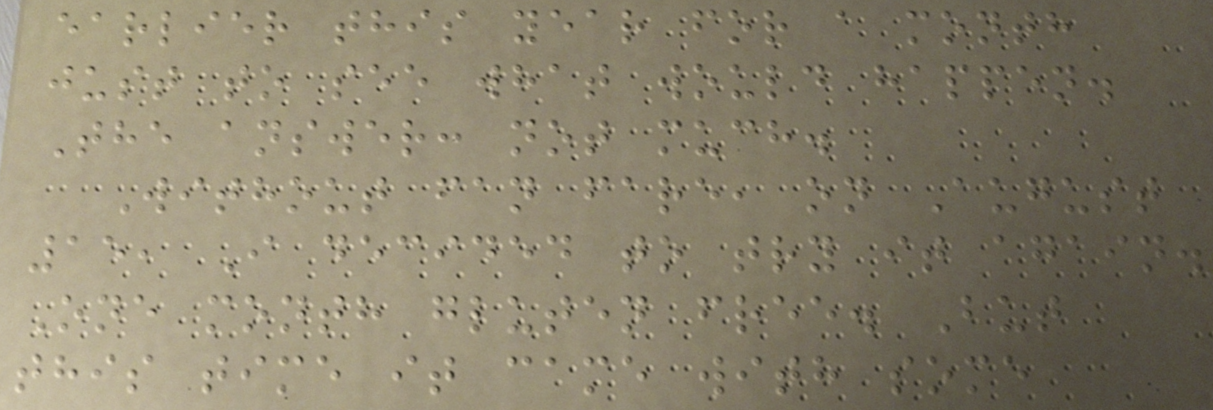earlier this year for a month
just to see what would happen.
The answer: not much.
Without fan fare, on August
15, I decided to try it again.
One month gluten free. But
this time it came with some
